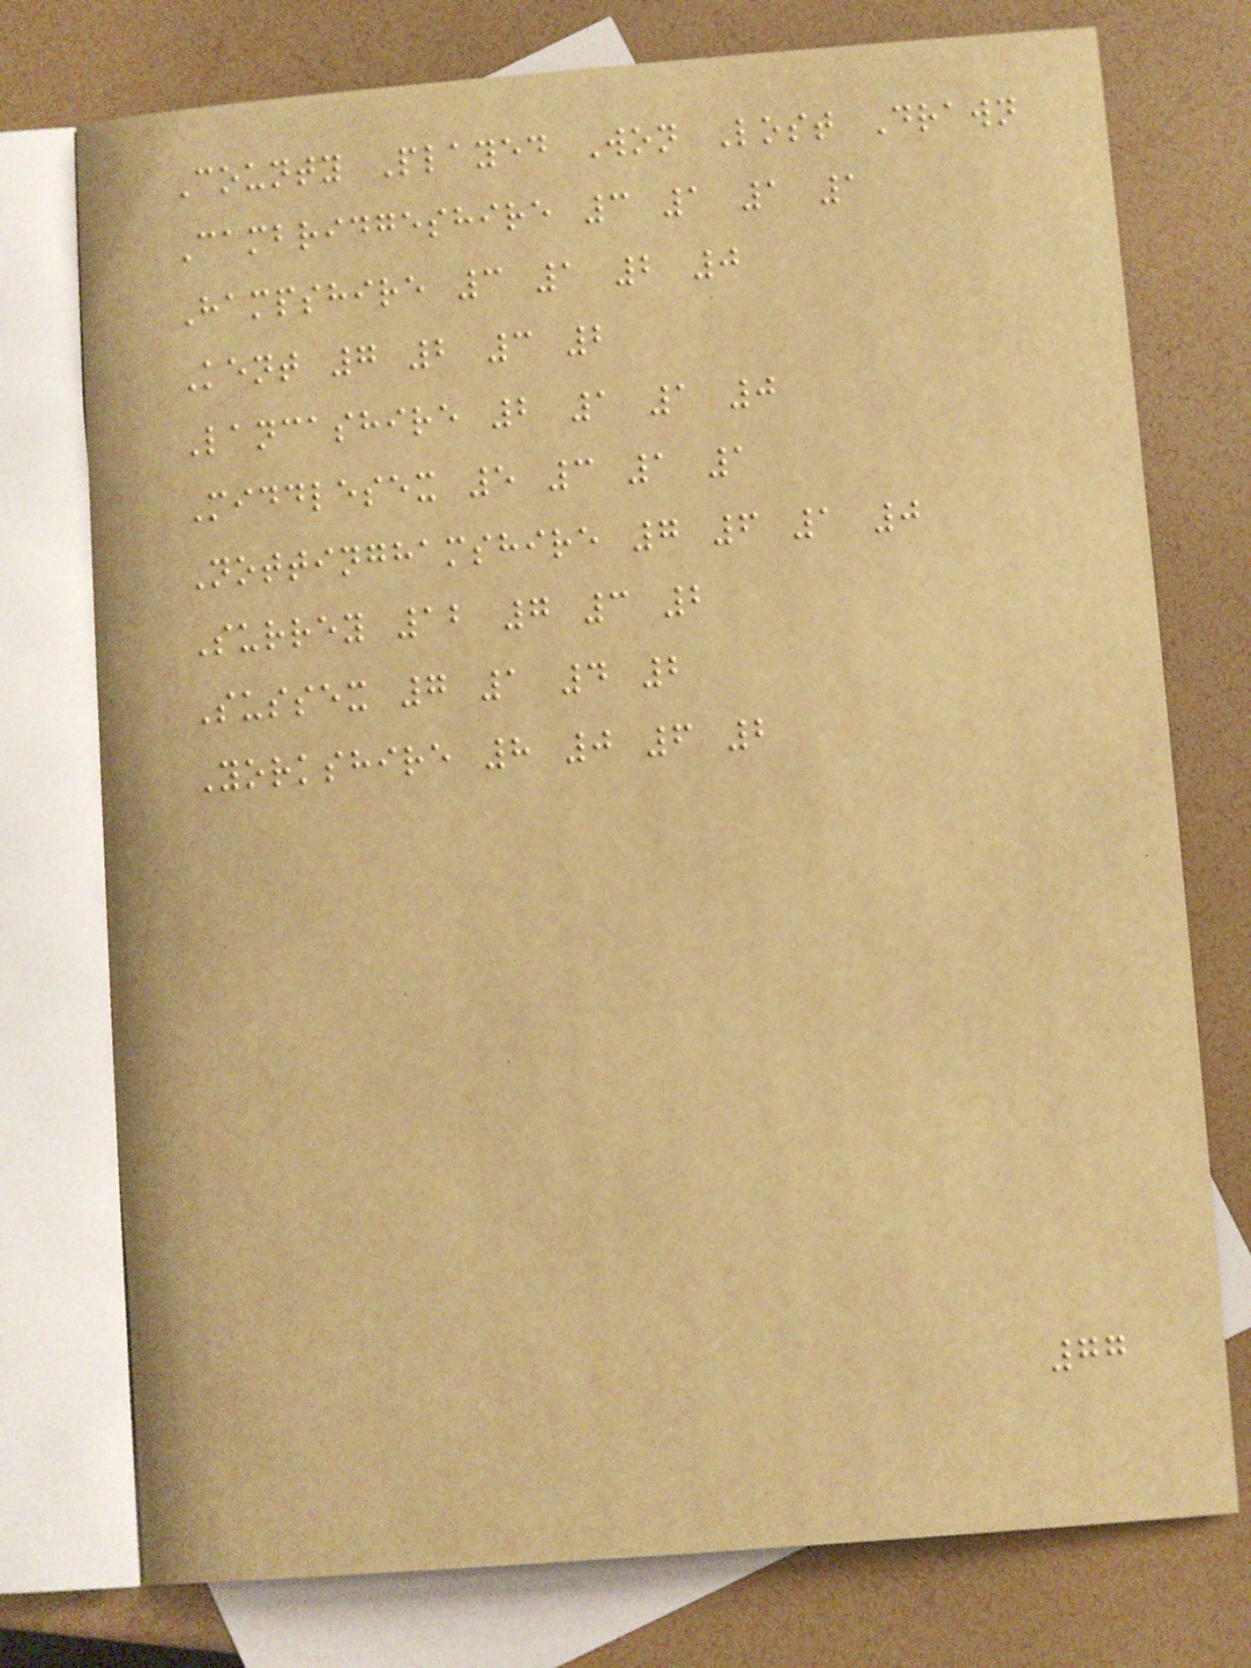County Played Won Lost Drawn
Cambridgeshire 3 1 1 1
Hampshire 3 1 2 0
Kent 7 2 3 2
Lancashire 2 1 1 0
Middlesex 5 3 1 1
Nottinghamshire 7 6 1 0
Surrey 12 7 3 2
Sussex 7 1 4 2
Yorkshire 8 0 6 2
77
